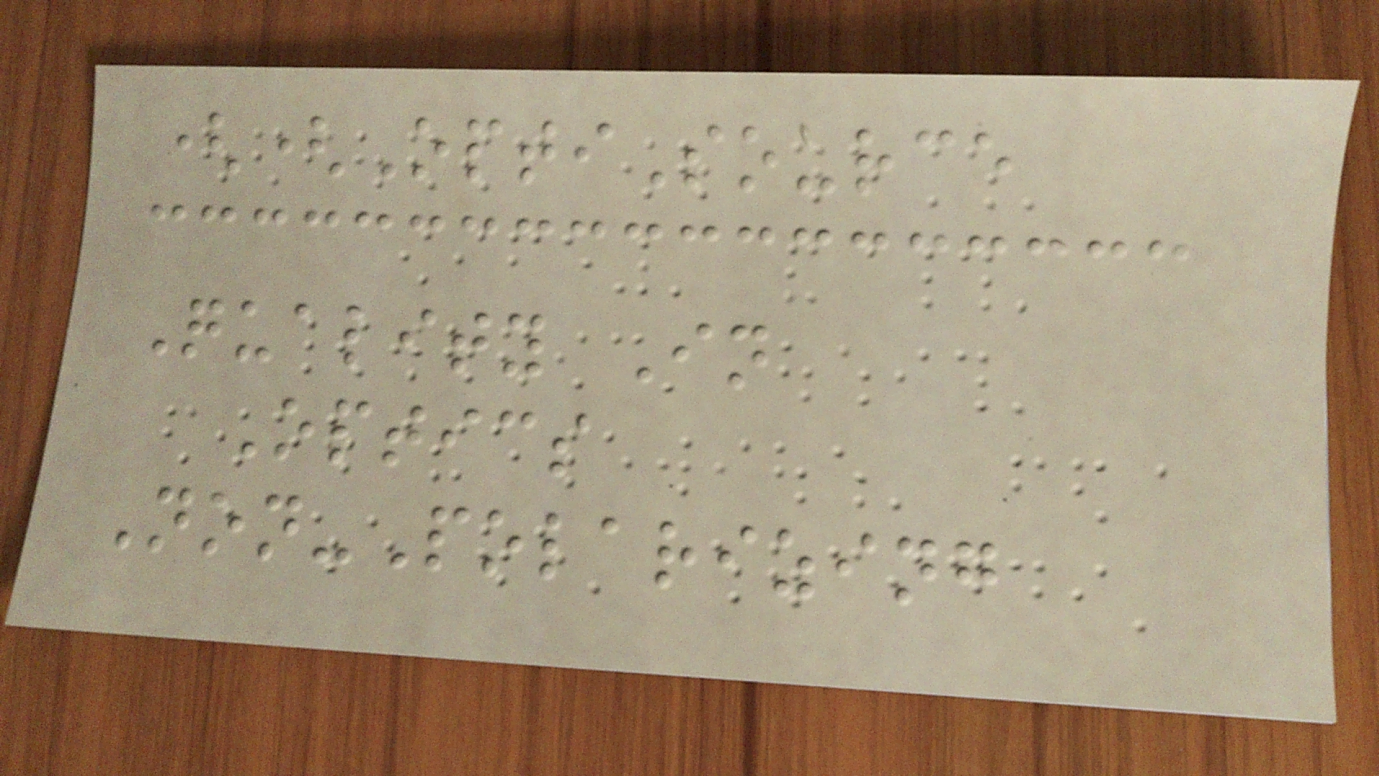((OptiSource
Quality In
Optics
Non-Polarizing
